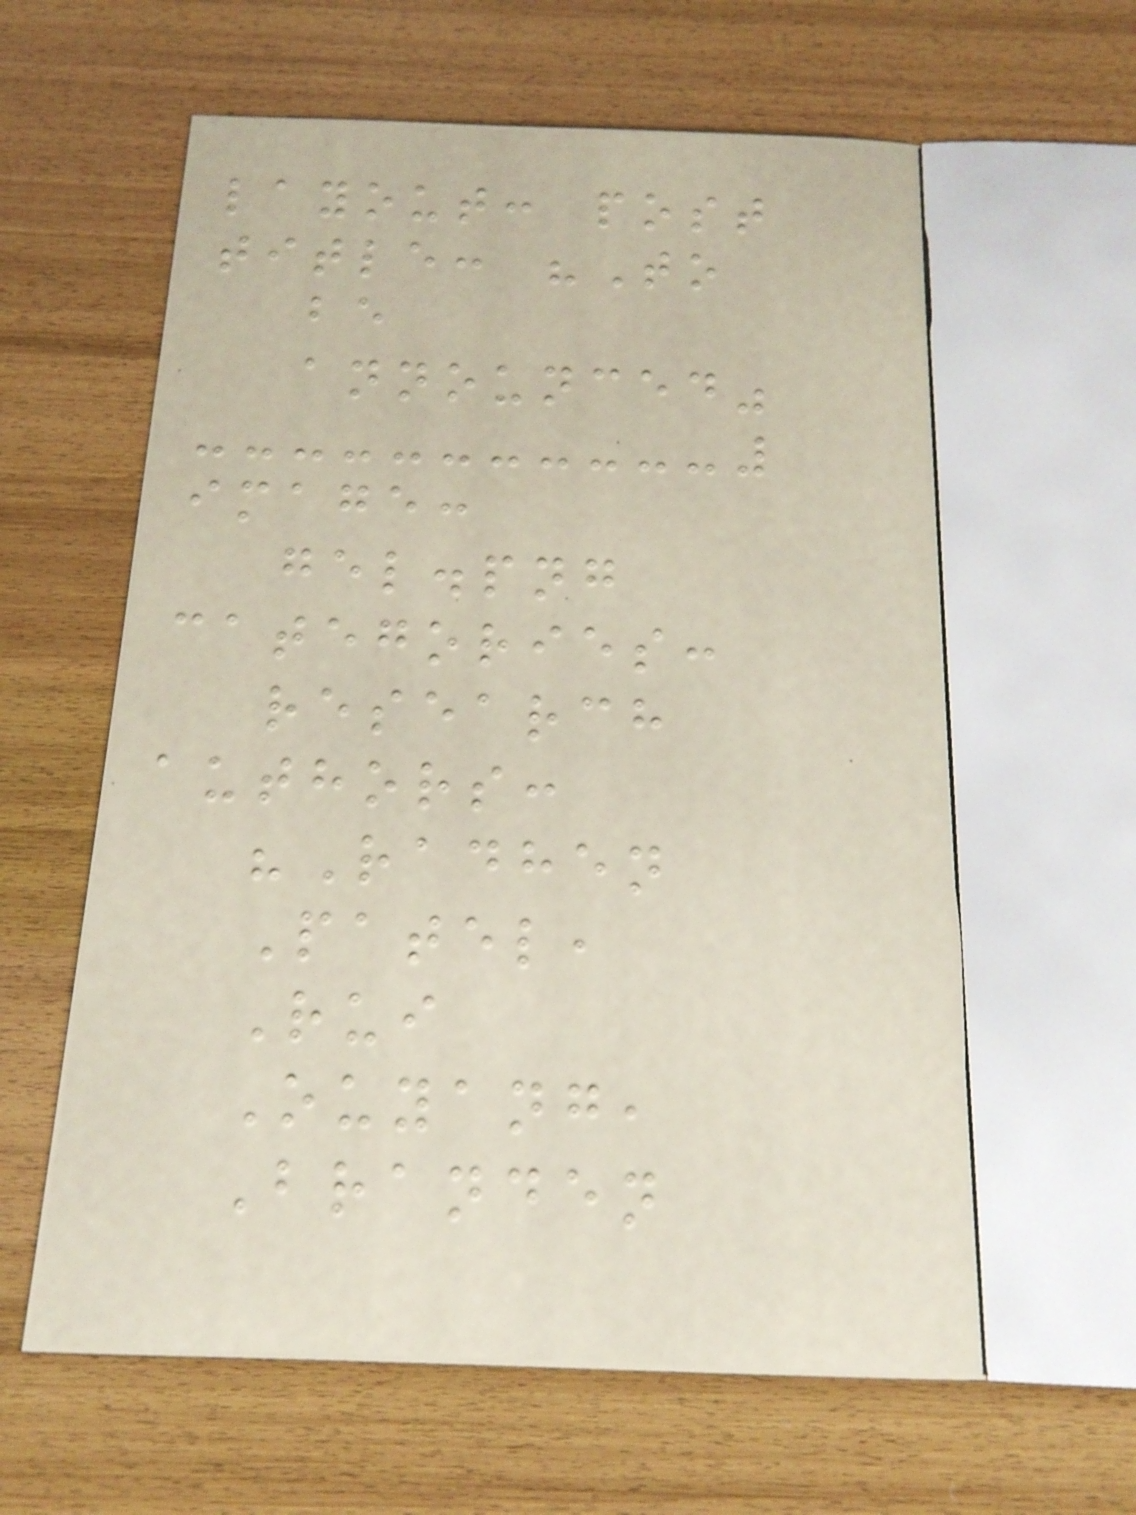layout: post
title: "To
be
announced"
image:
gel.png
categories:
research
authors:
"Radhen
Patel,
Rui
Ouyang,
Branden
